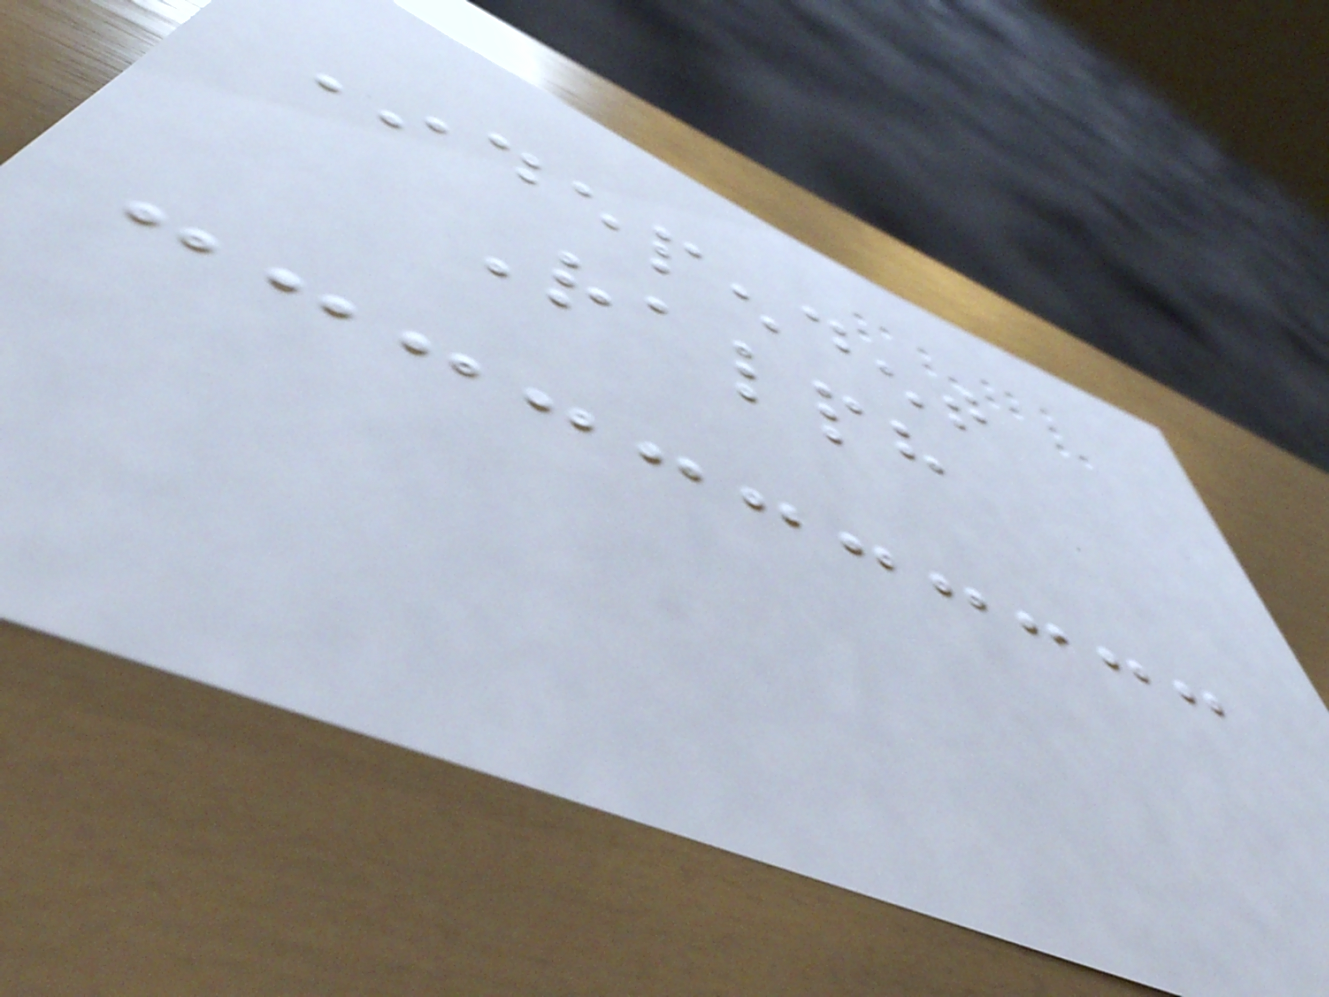Independent
Ralph
